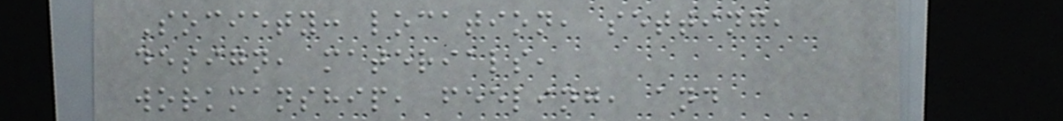Society: location, setting,
design, materials,
workmanship, feeling, and
